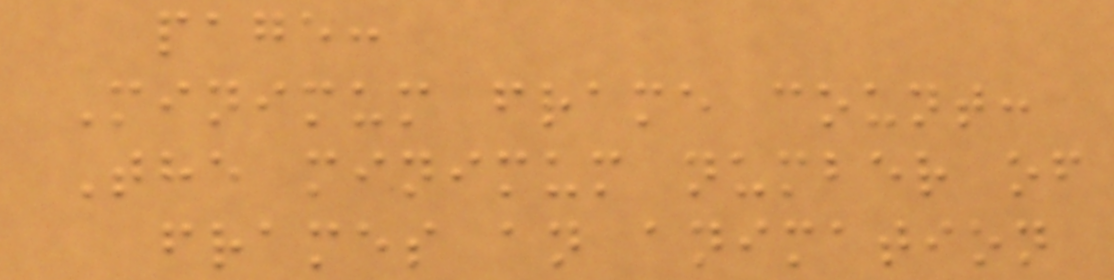page:
Minimum frame count:
The minimum number of
frames an animation
